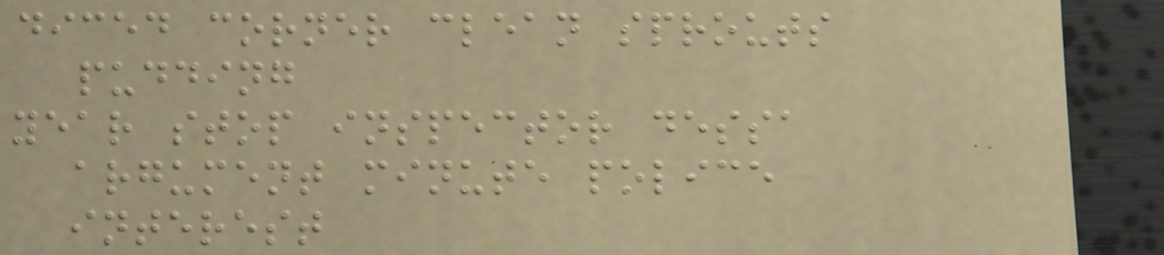diced corner clean sprouts
pudding
year stop inspector dessa
argument minute police
interest
